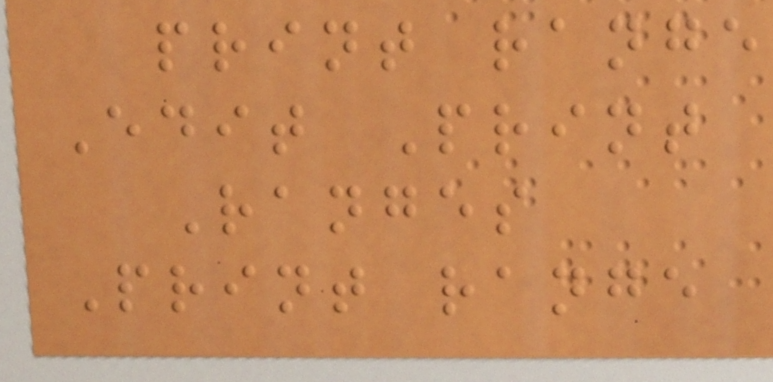print range
Edit Print
Ranges
Print range
